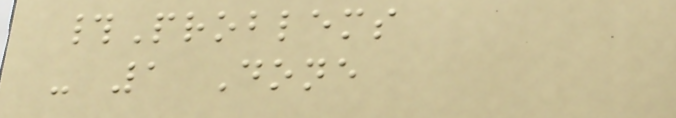#Problems
- 1 Done
